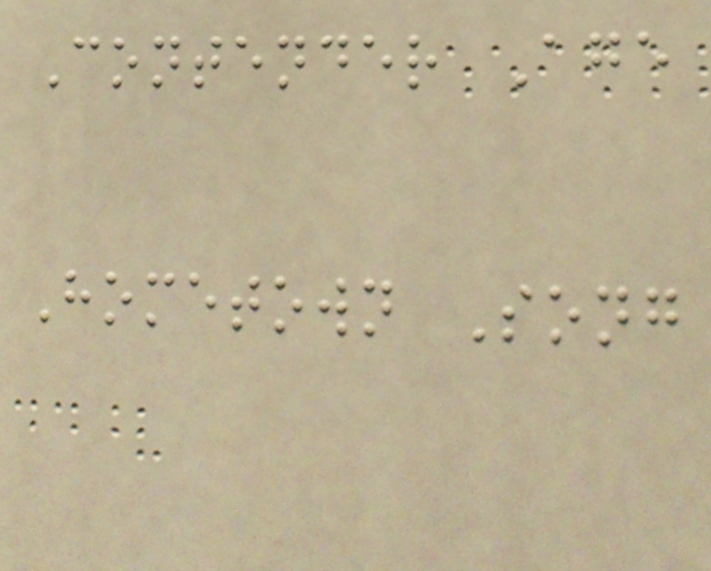Contender Age
Hometown Song
